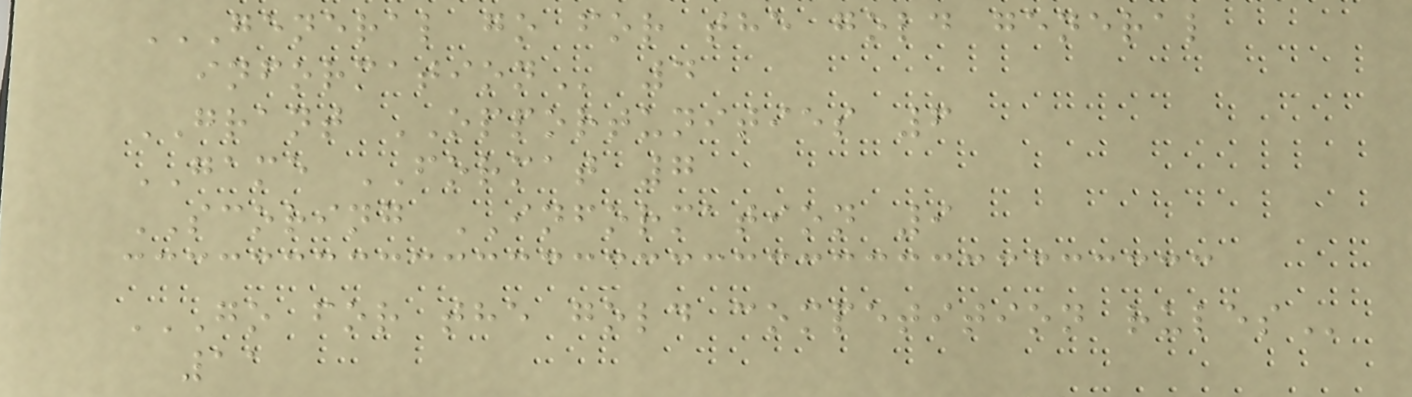GENERAL GO FOR THE GOLD GENERAL
INFORMATION 4
GRANT OPPORTUNITIES 6
GAME FORMAT 7
SCORING INFORMATION 9
GO FOR THE GOLD COMPETITION RULES
11
